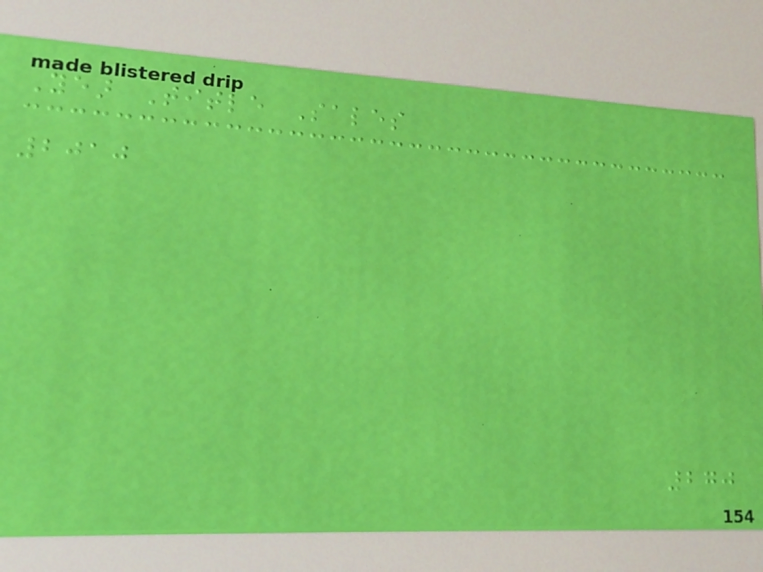Year Title Sales
2010
270
